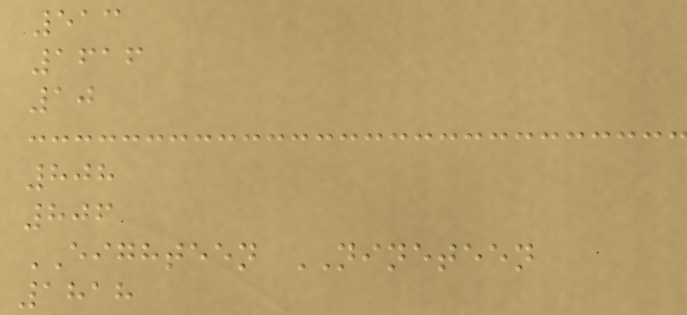513
1616
10
808
806
EIGHTEEN NINETEEN
1818
